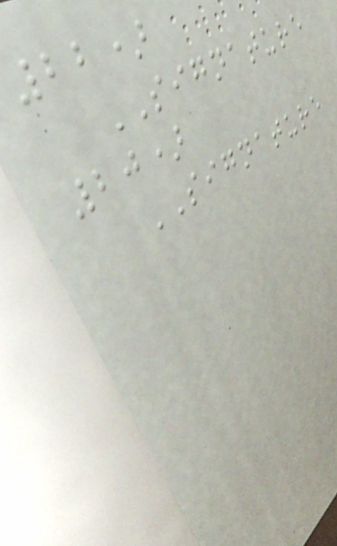22)
SIGNATURE
20)
SIGNATURE
